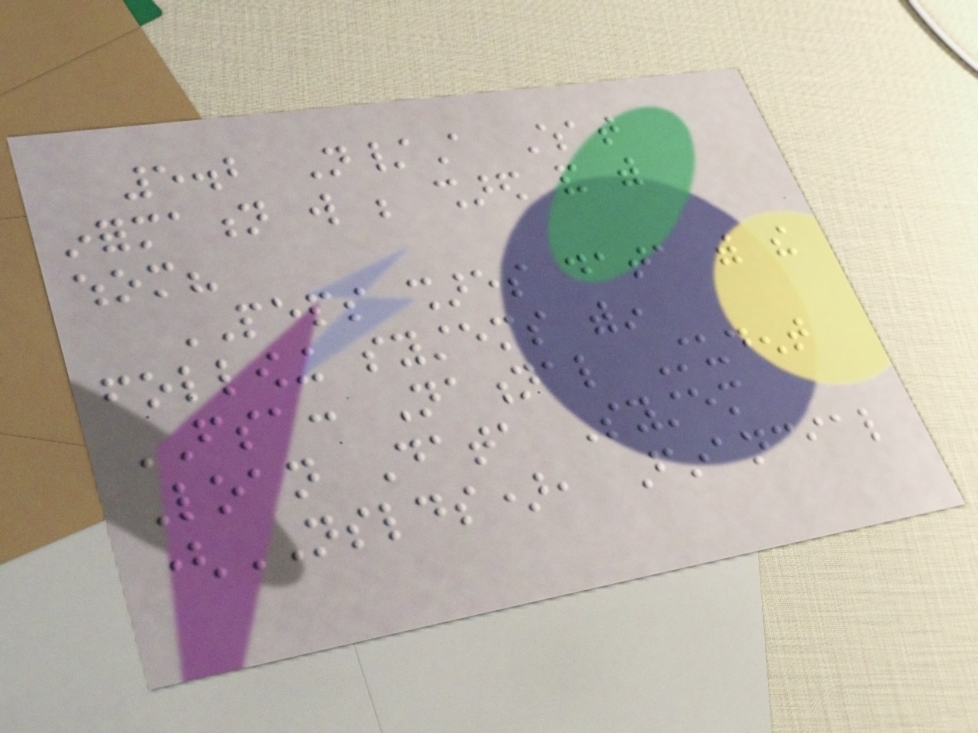5.2 N/A What
information will be shared and with
whom?
PEPS shares data with the
following systems within
FSA: National Student
Loan Data System
(NSLDS), Financial
